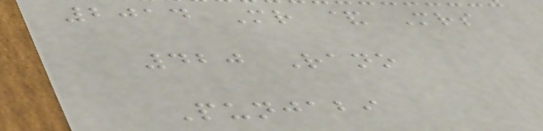2014 Mr & Mrs
420 Rano
Punjabi
